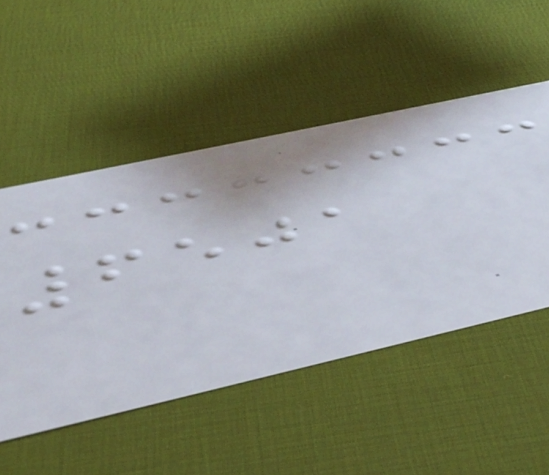6501
